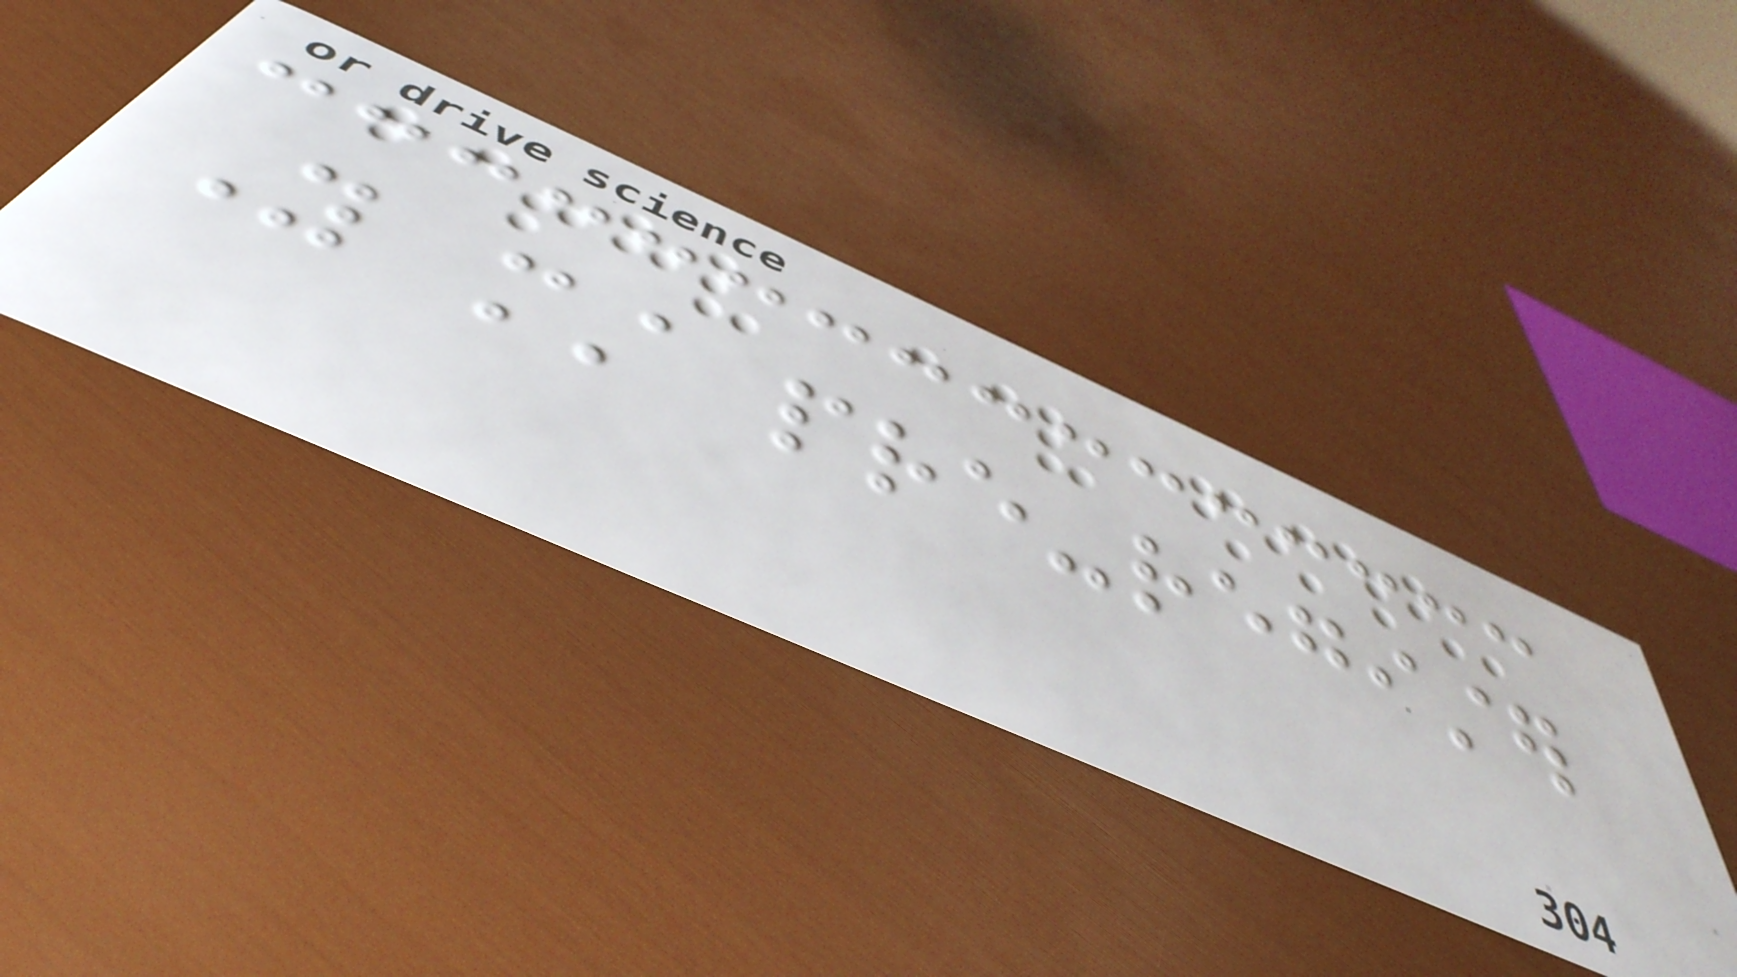You must pre-register
